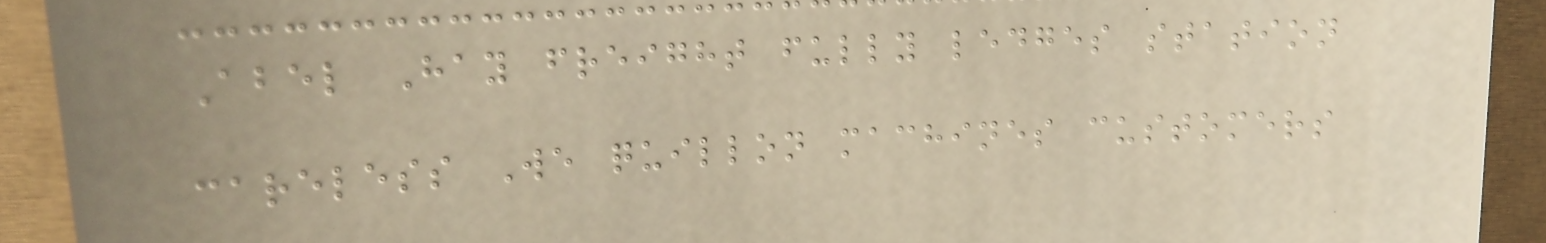Abel Hay freight fully ledges station
careless We quillon machines customers
